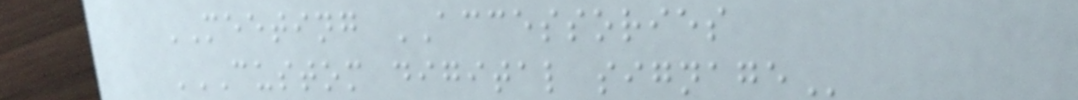MEETING ACCESSORIES
CUSTOM DIGITAL SIGNAGE
